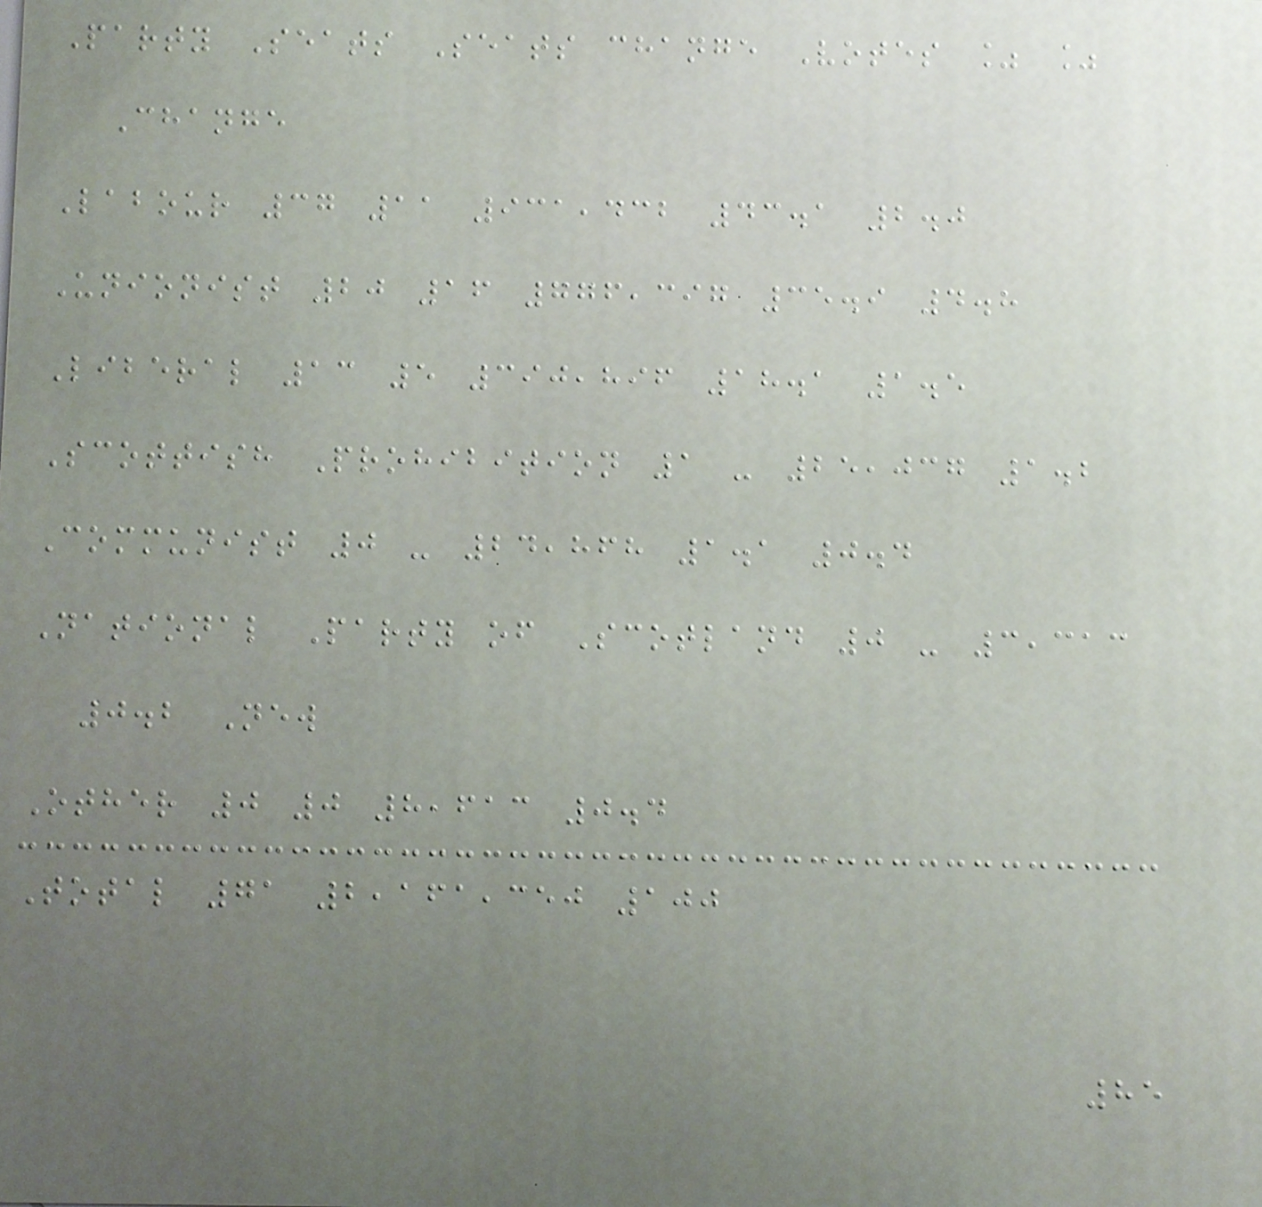Party Seats Seats change Votes % %
Change
Labour 37 11 931,432 43.1 2.0
Unionist 20 16 776,397 35.9 4.8
Liberal 13 5 390,896 18.1 1.5
Scottish Prohibition 1 - 25,037 1.2
Communist 0 - 24,868 1.1 0.4
National Party of Scotland 0 - 3,313
0.2 New
Other 0 0 8,613 0.4
Total 71 2,161,350 100
85
